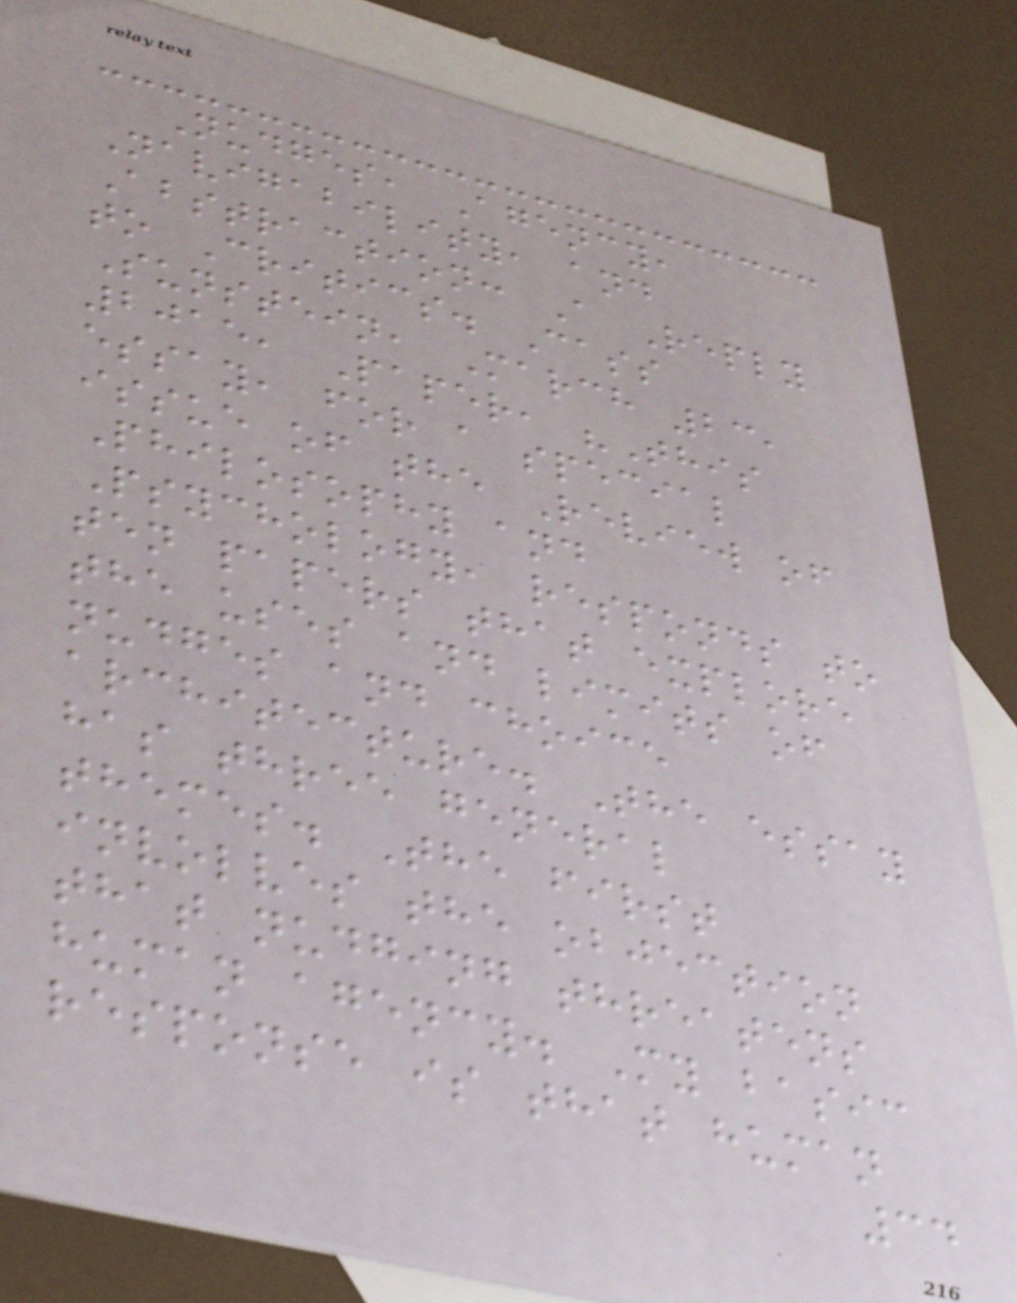Nudges, Agency,
Navigability, and
Abstraction: A Reply
to Critics. Cass
Sunstein, March 23,
2015, Paper, "This
essay, for a special
issue of the Review of
Philosophy and
Psychology, responds to
ten papers that explore
the uses and limits of
nudges and choice
architecture. The essay
has three general
themes. The first
involves the objection
that nudging threatens
human agency. My basic
response is that human
34
